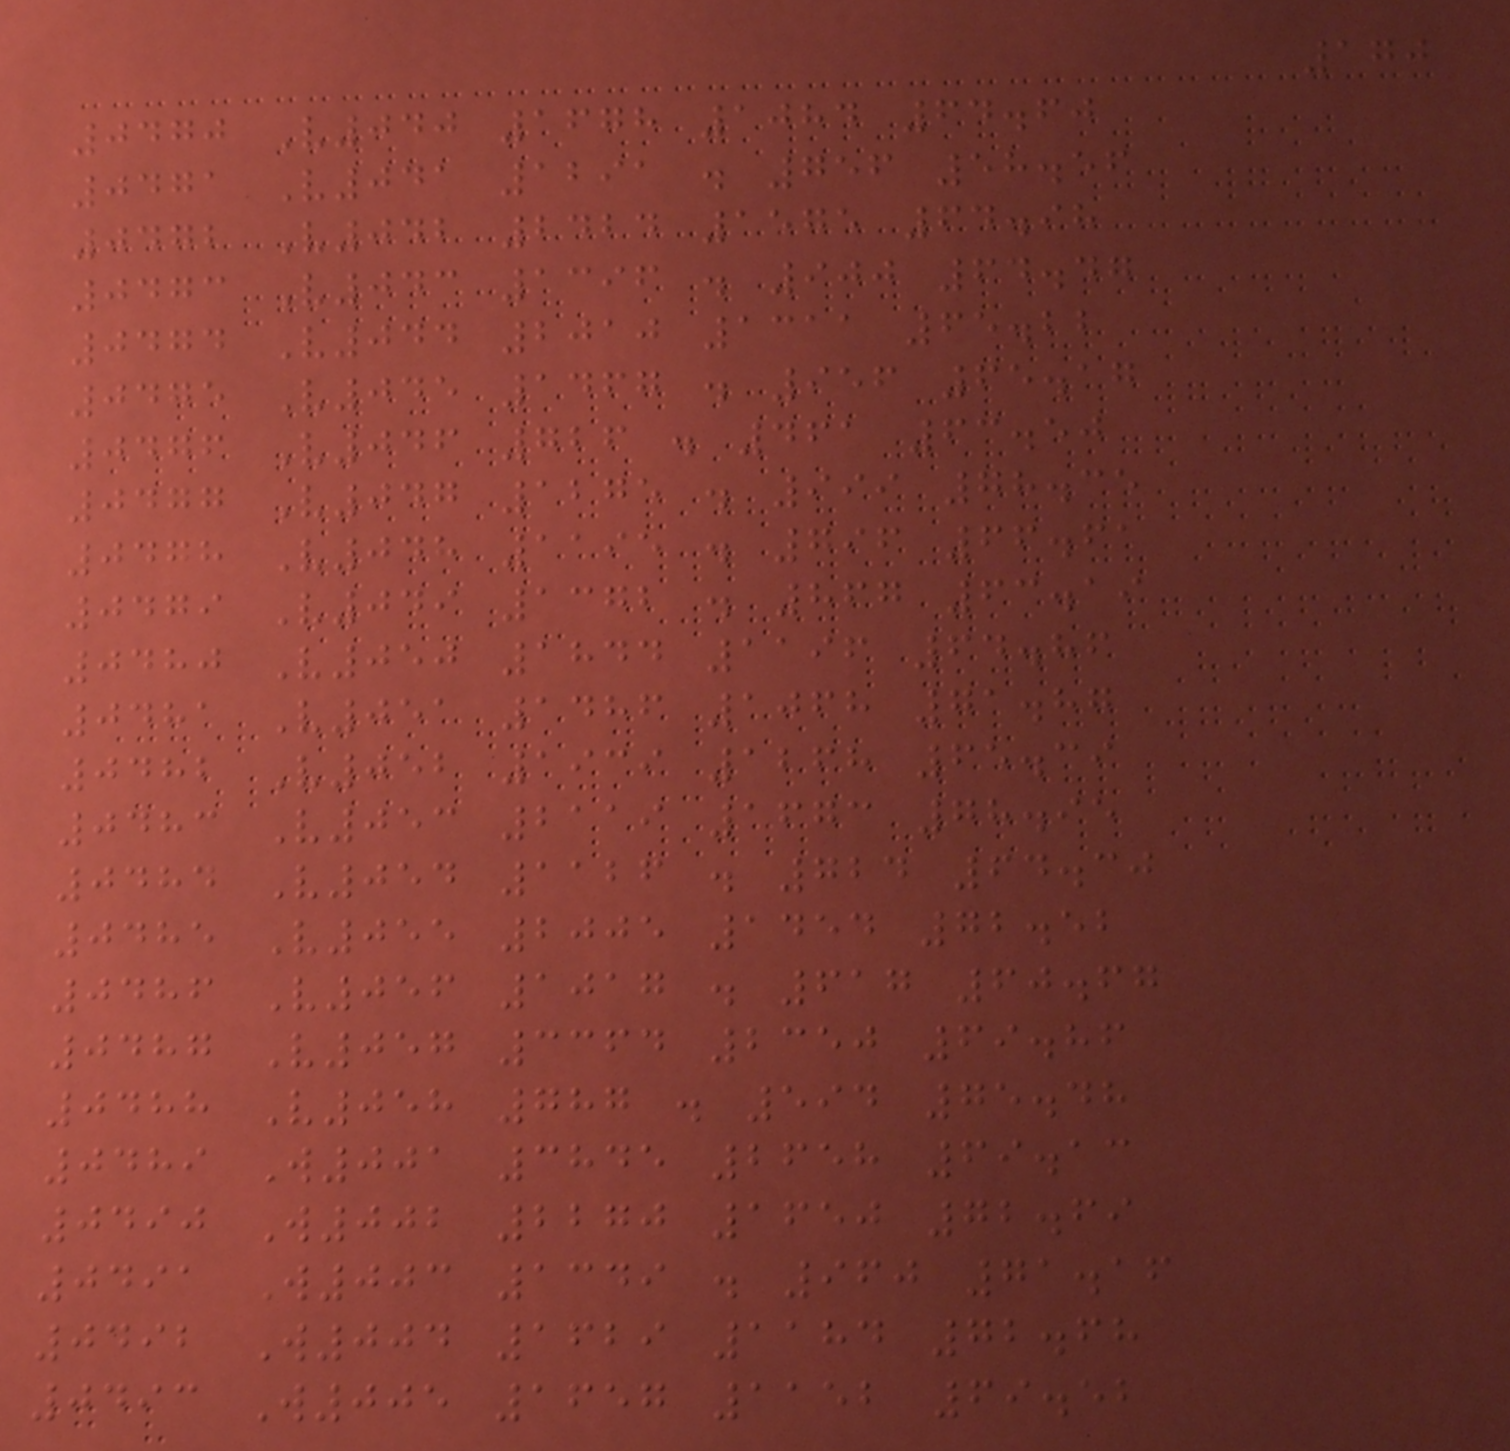170
0470 V040 1678 1084 64.60
0471 V041 1291 . 756 58.56
0472 V042 2424 1575 64.98
0473 V043 1396 . 900 64.47
0474 V044 2010 1311 65.22
0475 V045 1467 . 956 65.17
0476 V046 726 . 461 63.50
0477 V047 1275 . 999 78.35
0478 V048 1195 . 796 66.61
0479 V049 1372 . 867 63.19
0480 V050 1844 1196 64.86
0481 V051 1486 1068 71.87
0482 V052 1939 1268 65.39
0483 V053 2119 1673 78.95
0484 V054 1126 . 724 64.30
0485 V055 2005 1454 72.52
0486 V056 1017 . 617 60.67
0487 V057 3364 2350 69.86
0488 V058 787 . 594 75.48
0489 W001 3845 2658 69.13
0490 W002 2270 1650 72.69
0491 W003 1349 . 960 71.16
0492 W004 1629 1184 72.68
0493 W005 1657 1152 69.52
